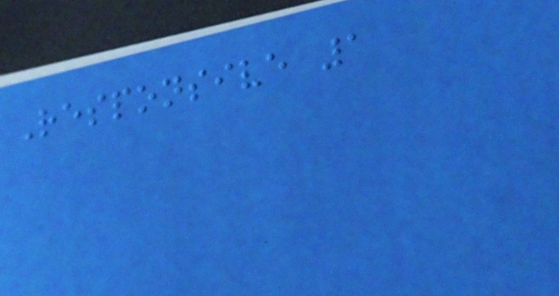Responsive 1
